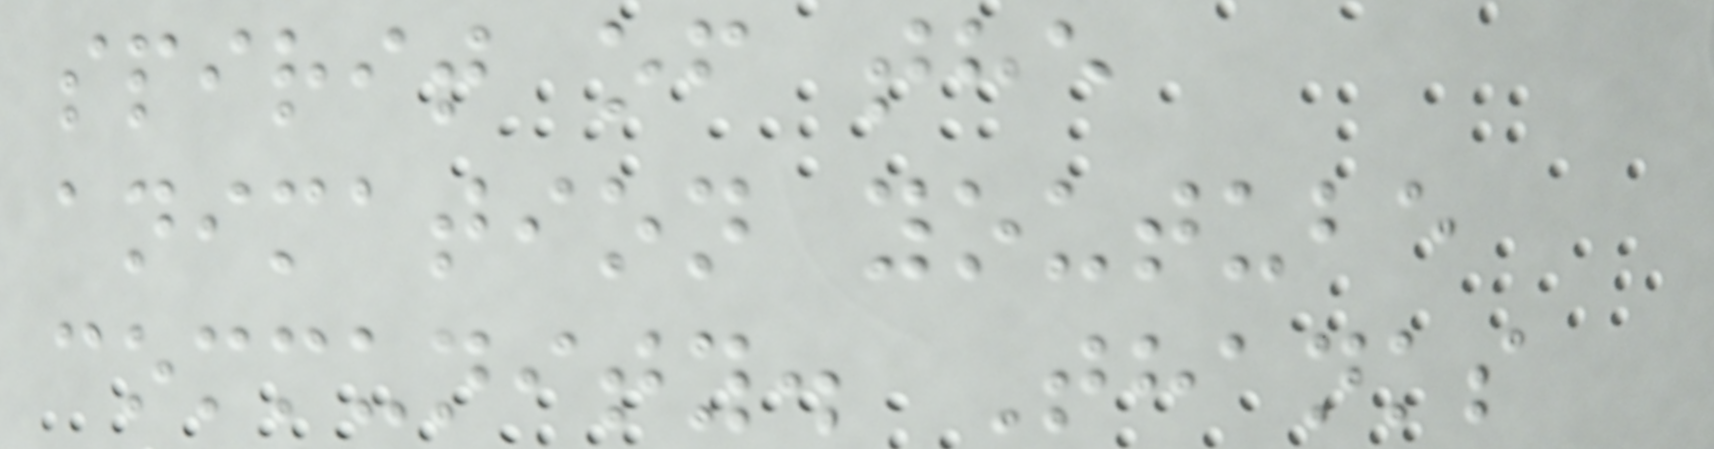spirit of the
animation youtube
community. Thanks
